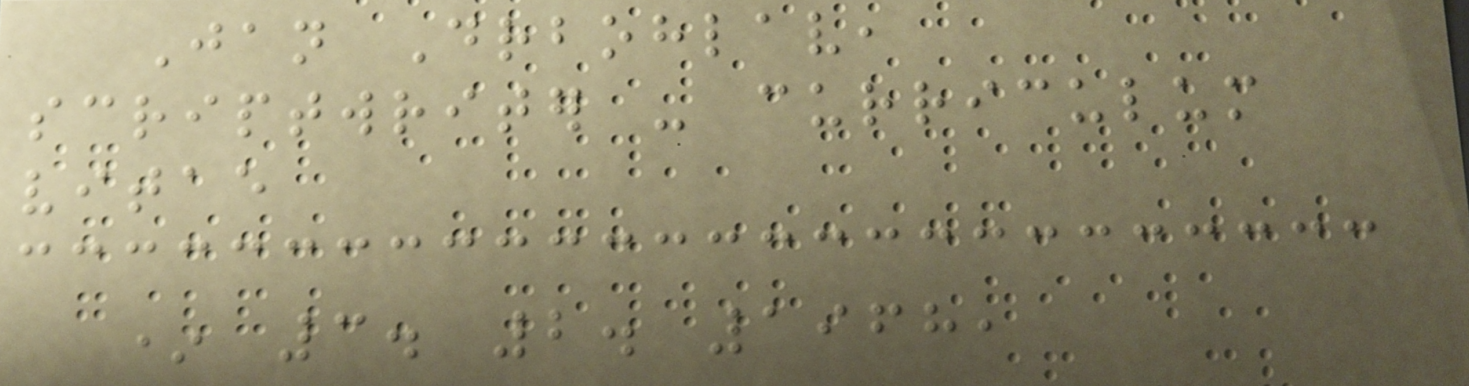Jan Drbohlav,
scriptwriter - curriculum
vitae
* 3. 2. 1968,
